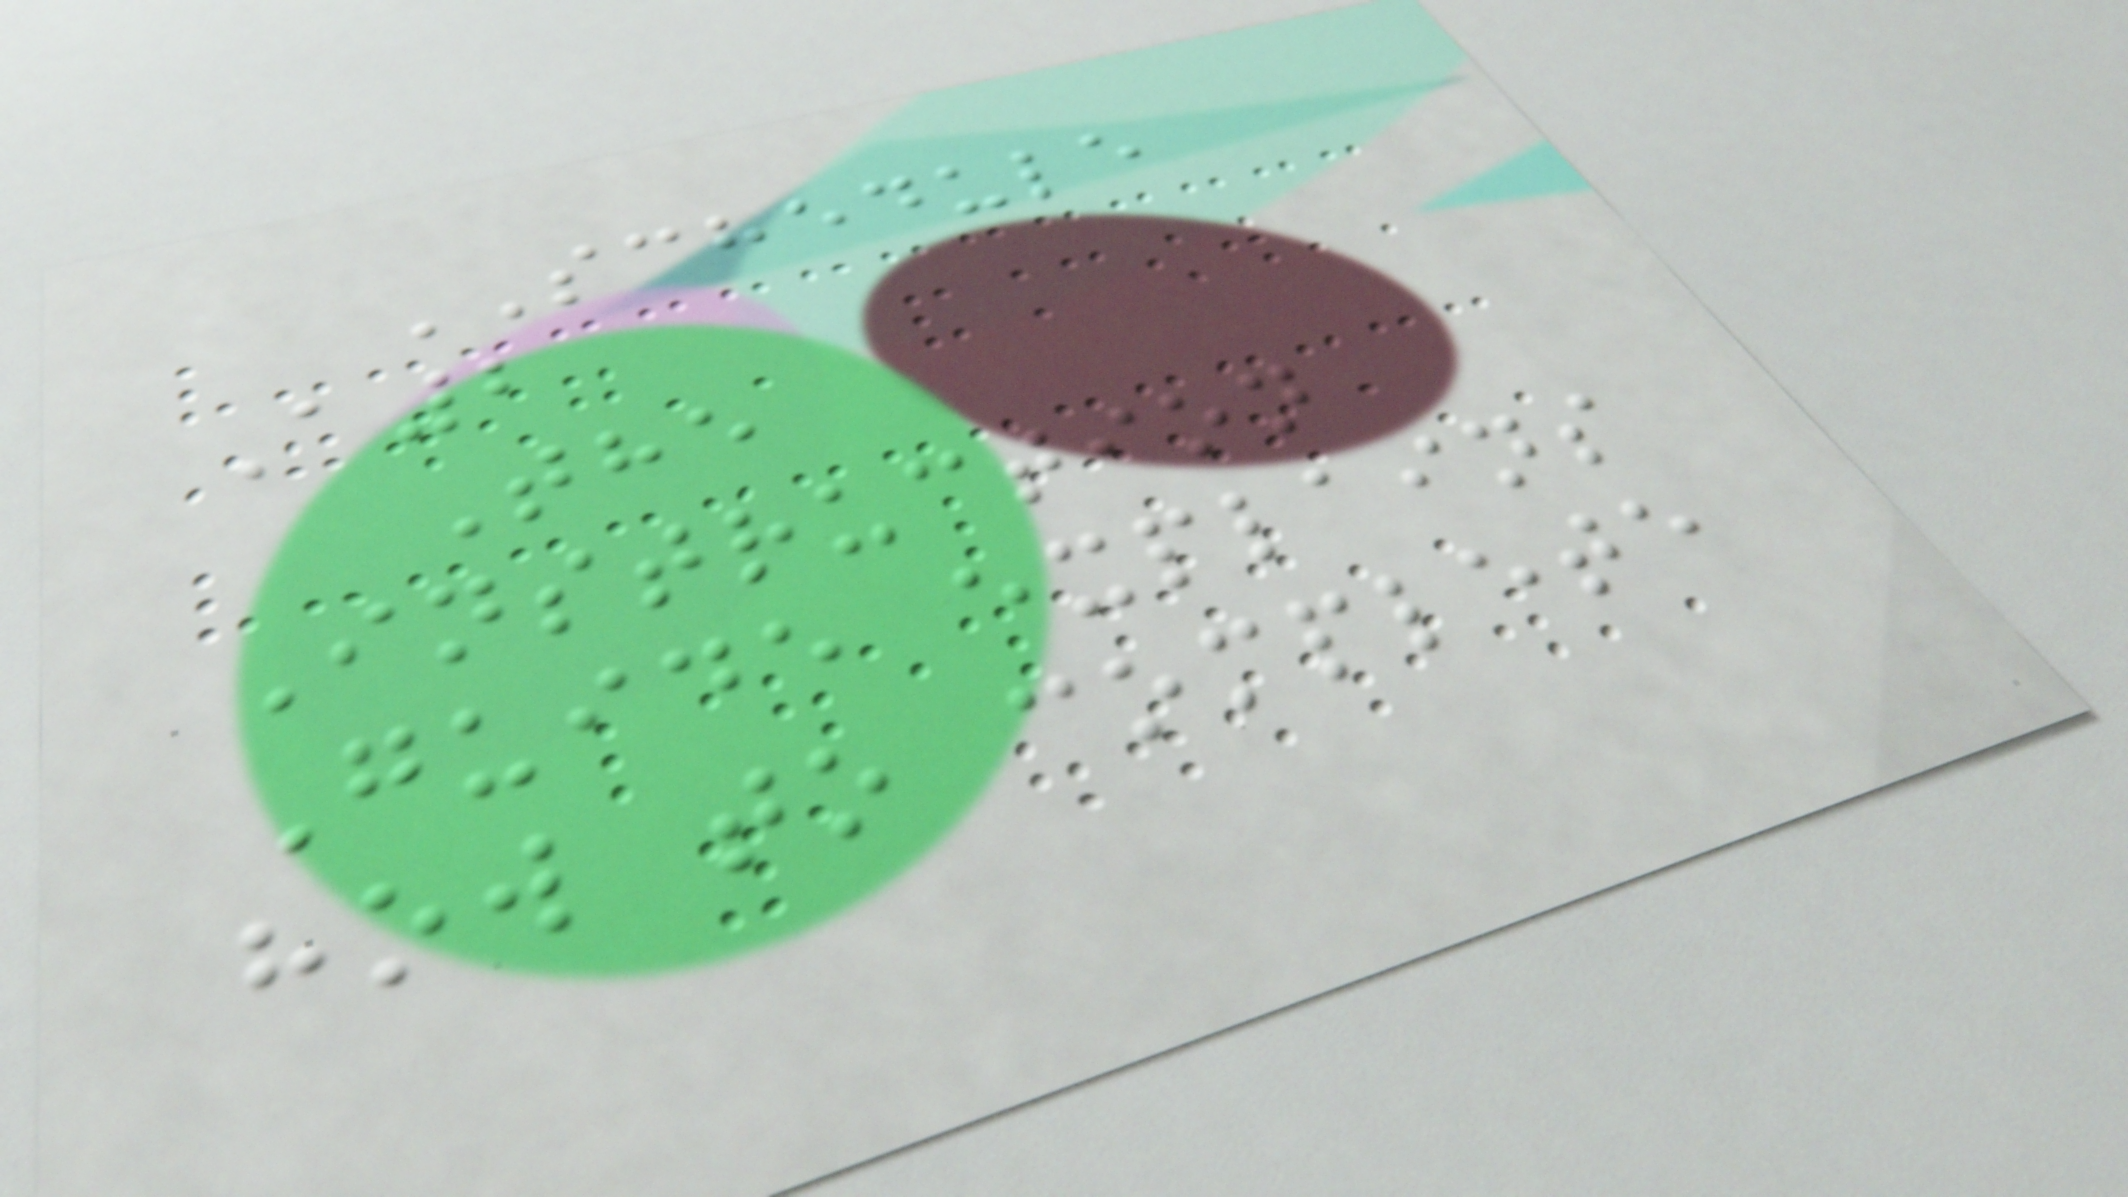SCHEDULE
A2
The
Instruction
Guide explains
how to complete
